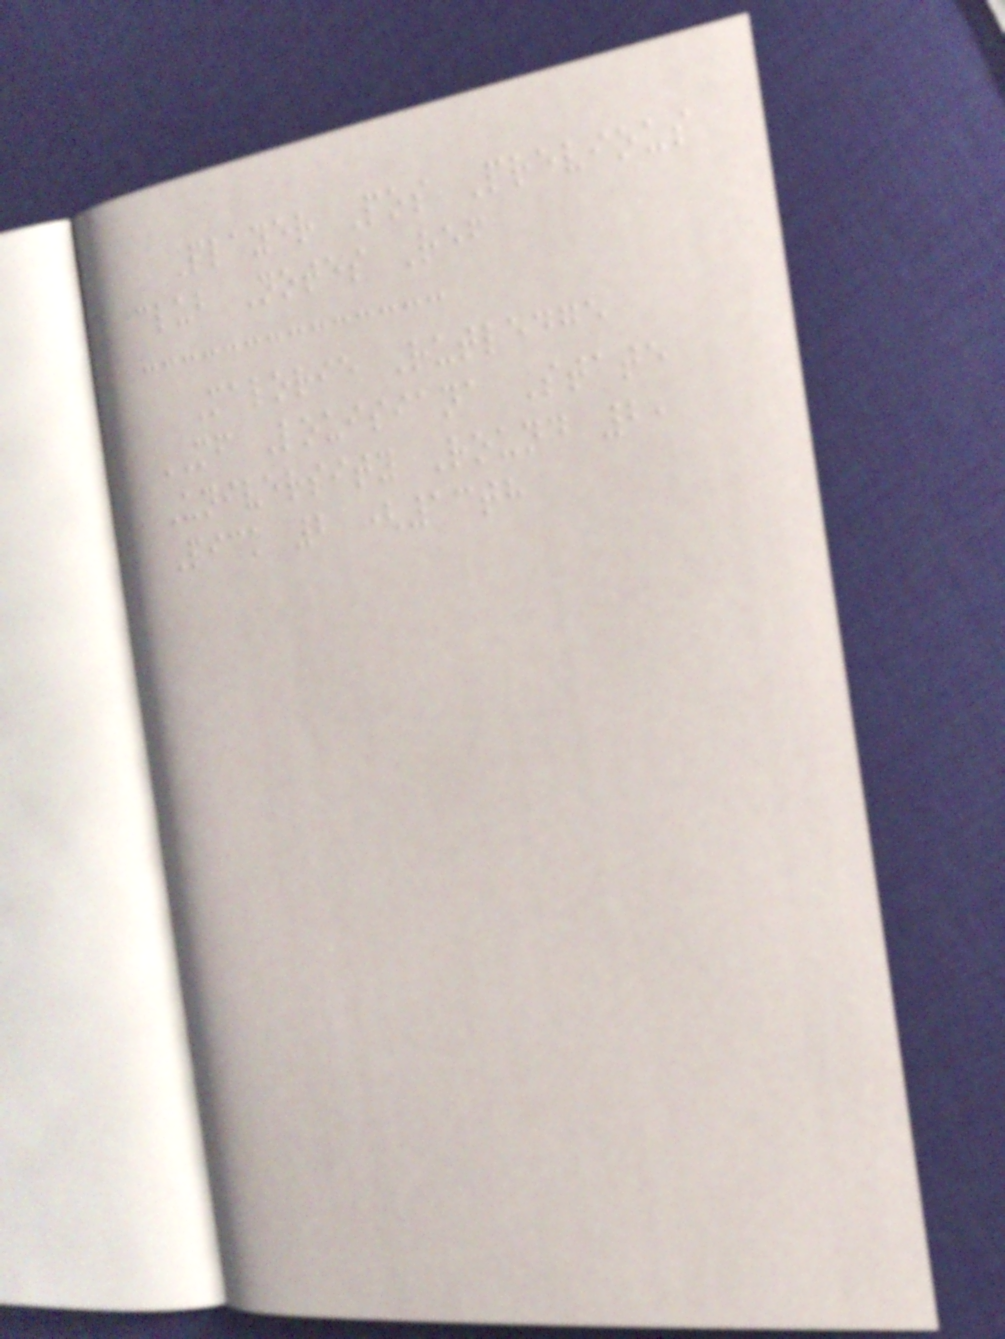Player Pos Previous
club Notes Ref
Malorie Rutledge
MF Louisiana State
University Round 2,
Pick 2 (13th
